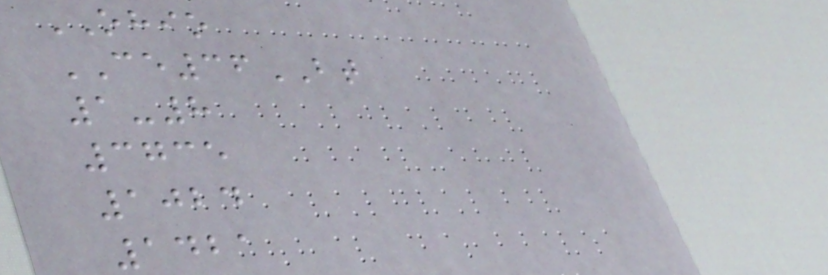OHIO
CE36BT
1-8
3735
1024
1421
